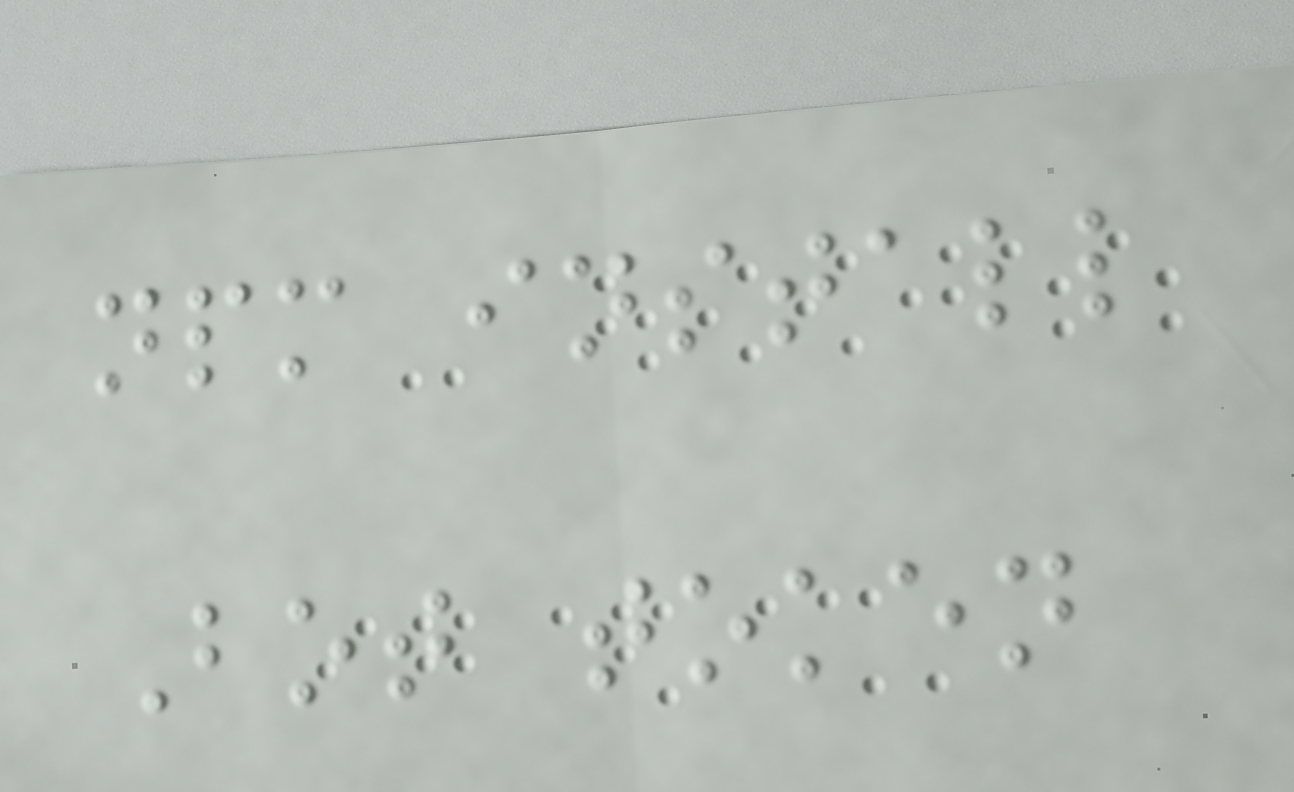npm install
Bot token
